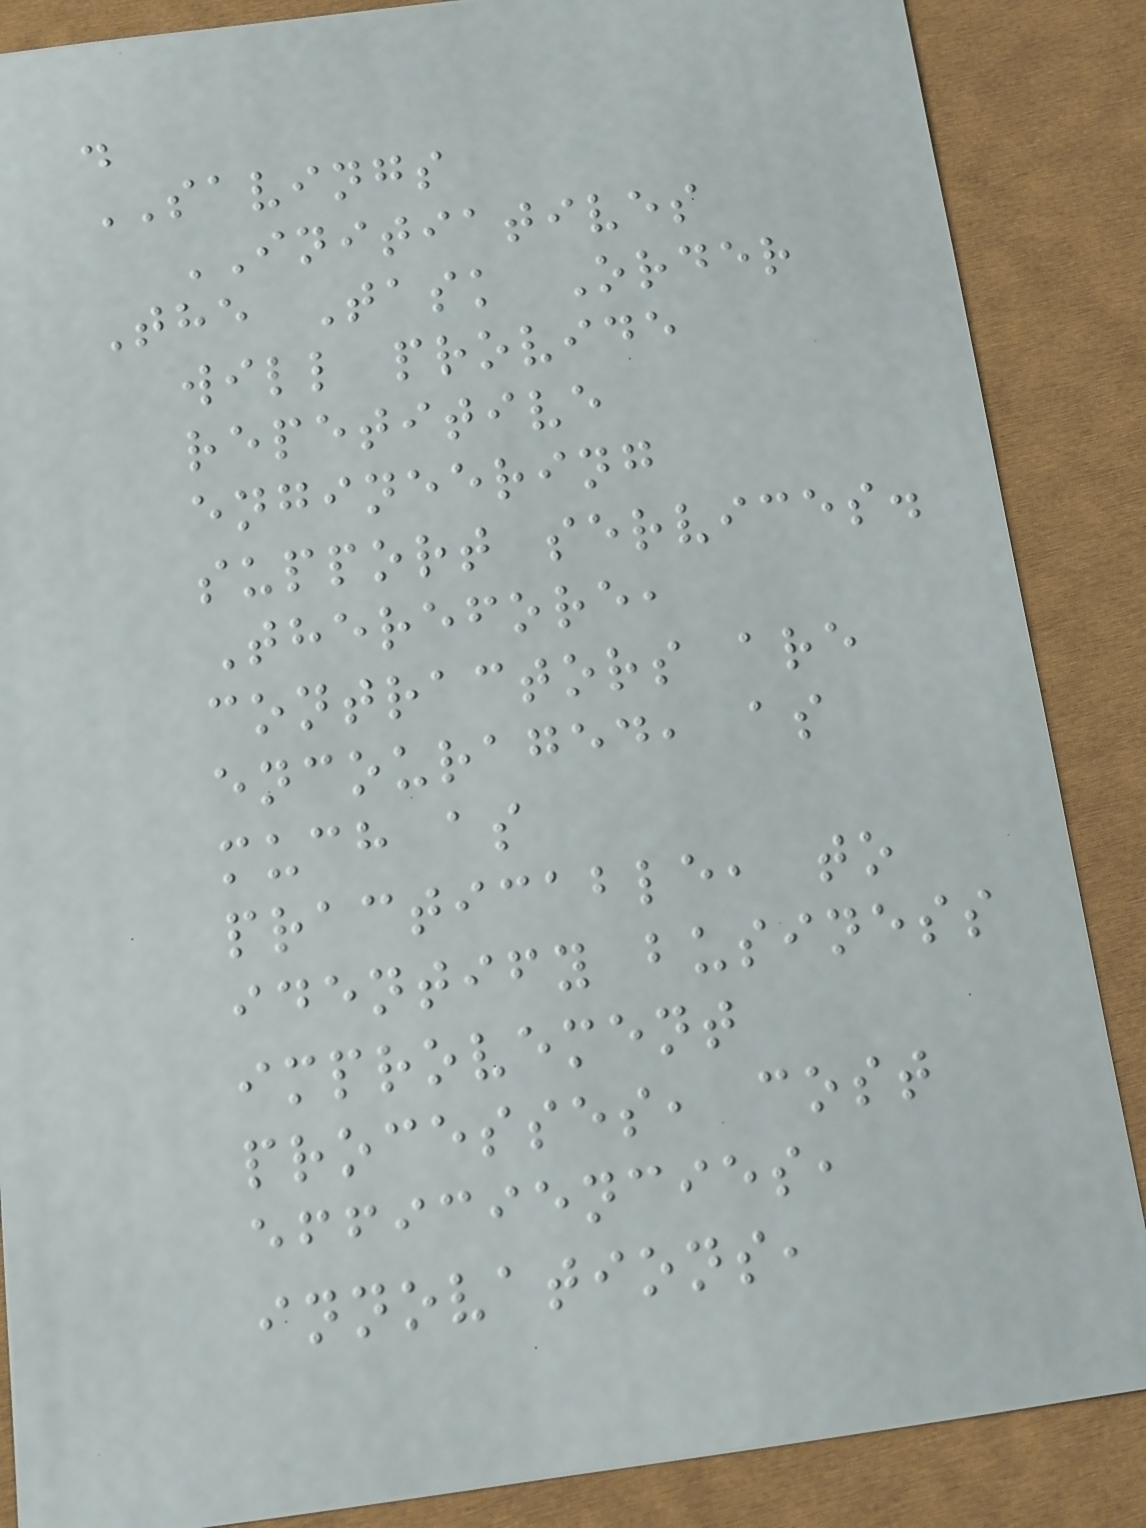.
SAVINGS
INITIATIVES
The Task Order
will provide
repetitive
engineering
support services.
Therefore,
contractors are
encouraged, as
much as
practicable, to
identify business
improvement
processes, cost
efficiencies,
innovations,
